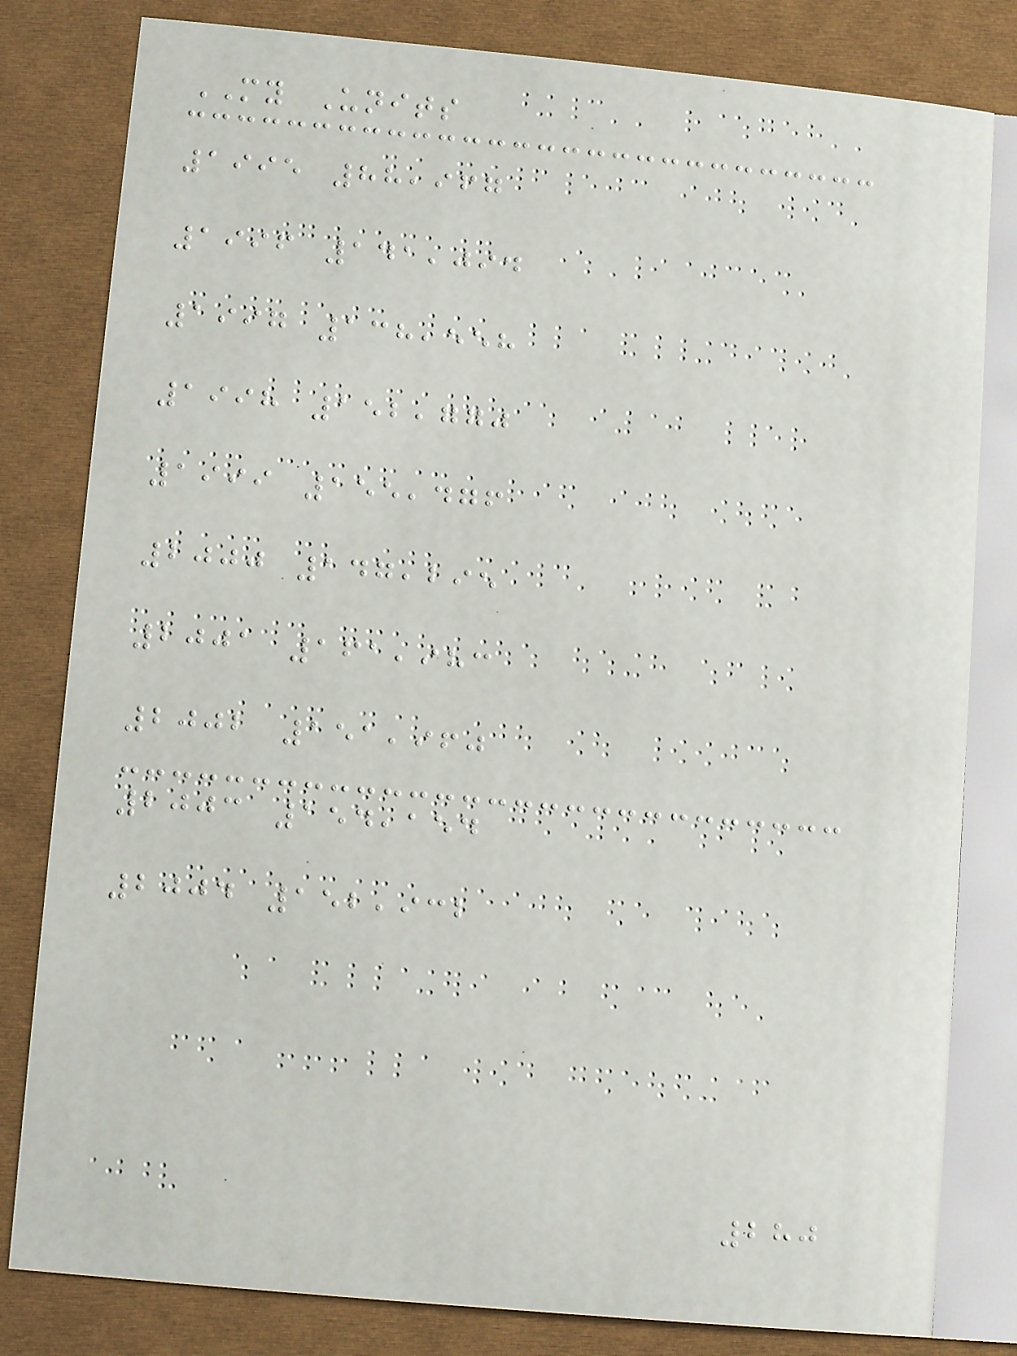MY Units
1995 88,967
1996 141,094
1997 138,558
1998 152,770
1999 155,476
2000 147,295
2001 161,983
2002 151,960
2003 154,154
2004 152,932
280
